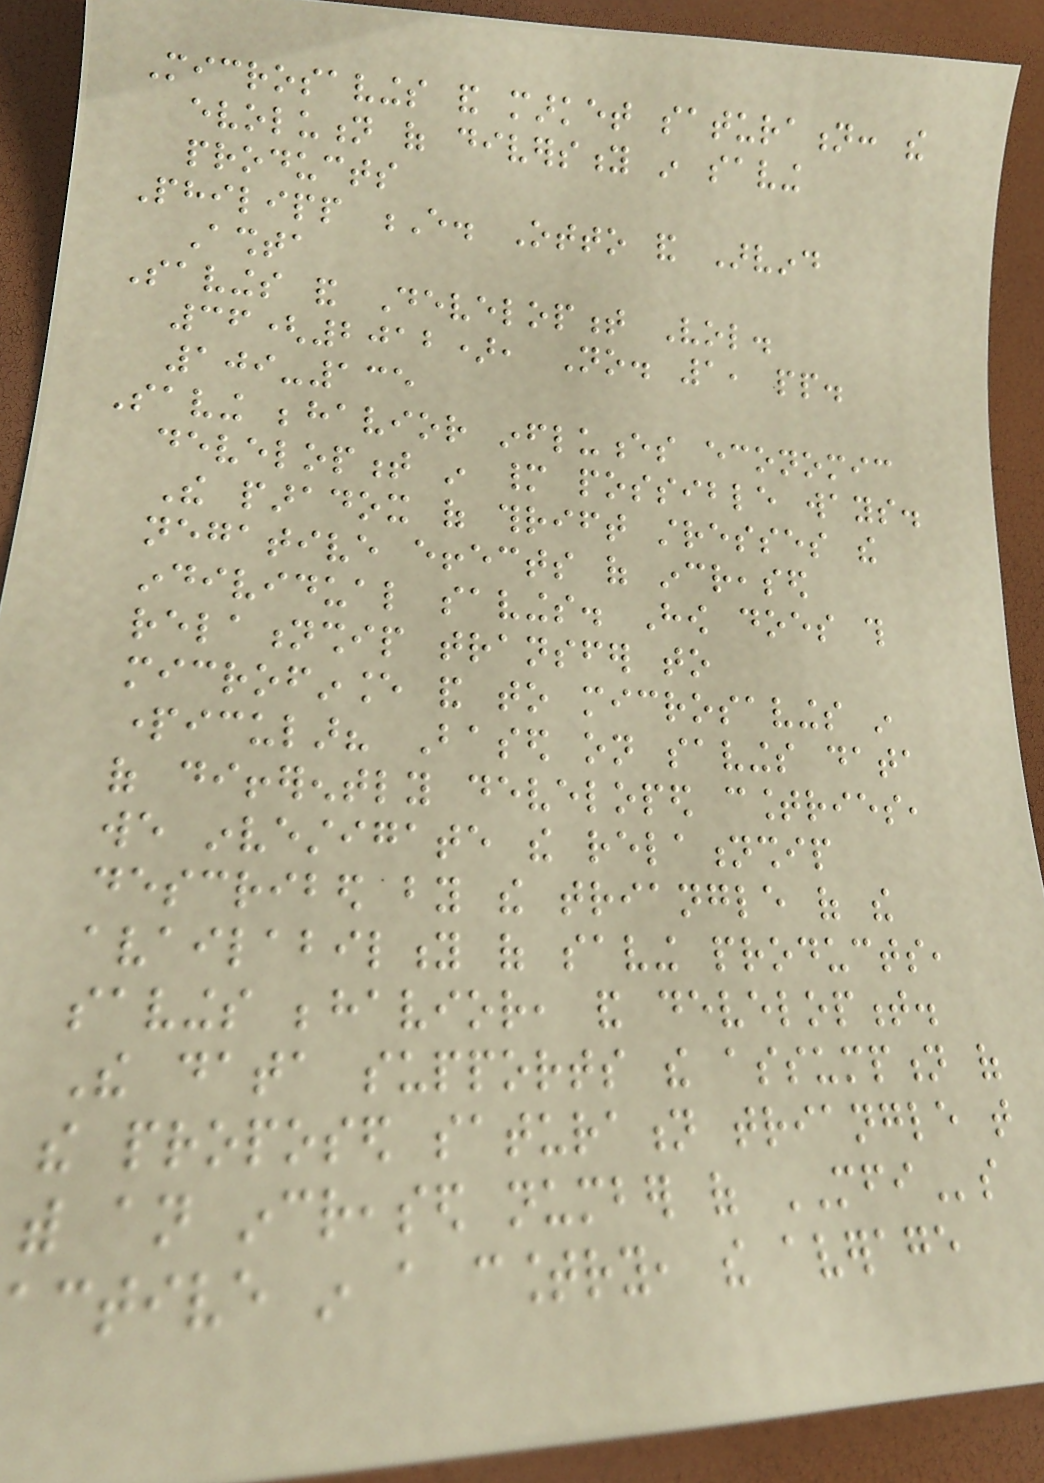Microsavings and market saturation: the
evolution of diversity in saving
products
Philipp E. Otto and Arvind
Ashta
Savings and Development Vol.
36(2012), No. 1, pp.
109-135
Saving behavior influences economic
development in many possible ways.
The paradox of thrift stresses the
negative effects of increased
individual savings. How does this
relationship transfer to
microfinance and to microsavings in
particular? Based on savings data
of differently developed countries,
we investigate the relationship
described by the triangle of the
availability of saving products,
savings behavior, and development.
The data supports the assumption of
the proposed saturation triangle that
with an increased number of MFIs
active in a country, the average
